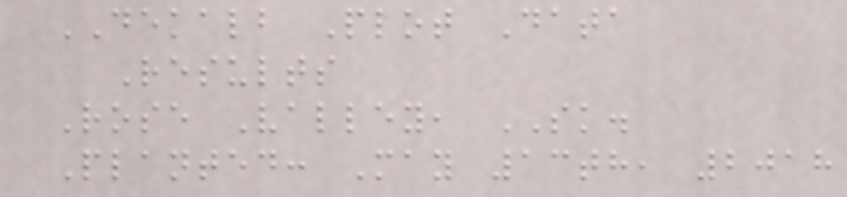DEKALB Plot Data
Results
Rose Valley, SK.
Planted: May 13th, 2018
